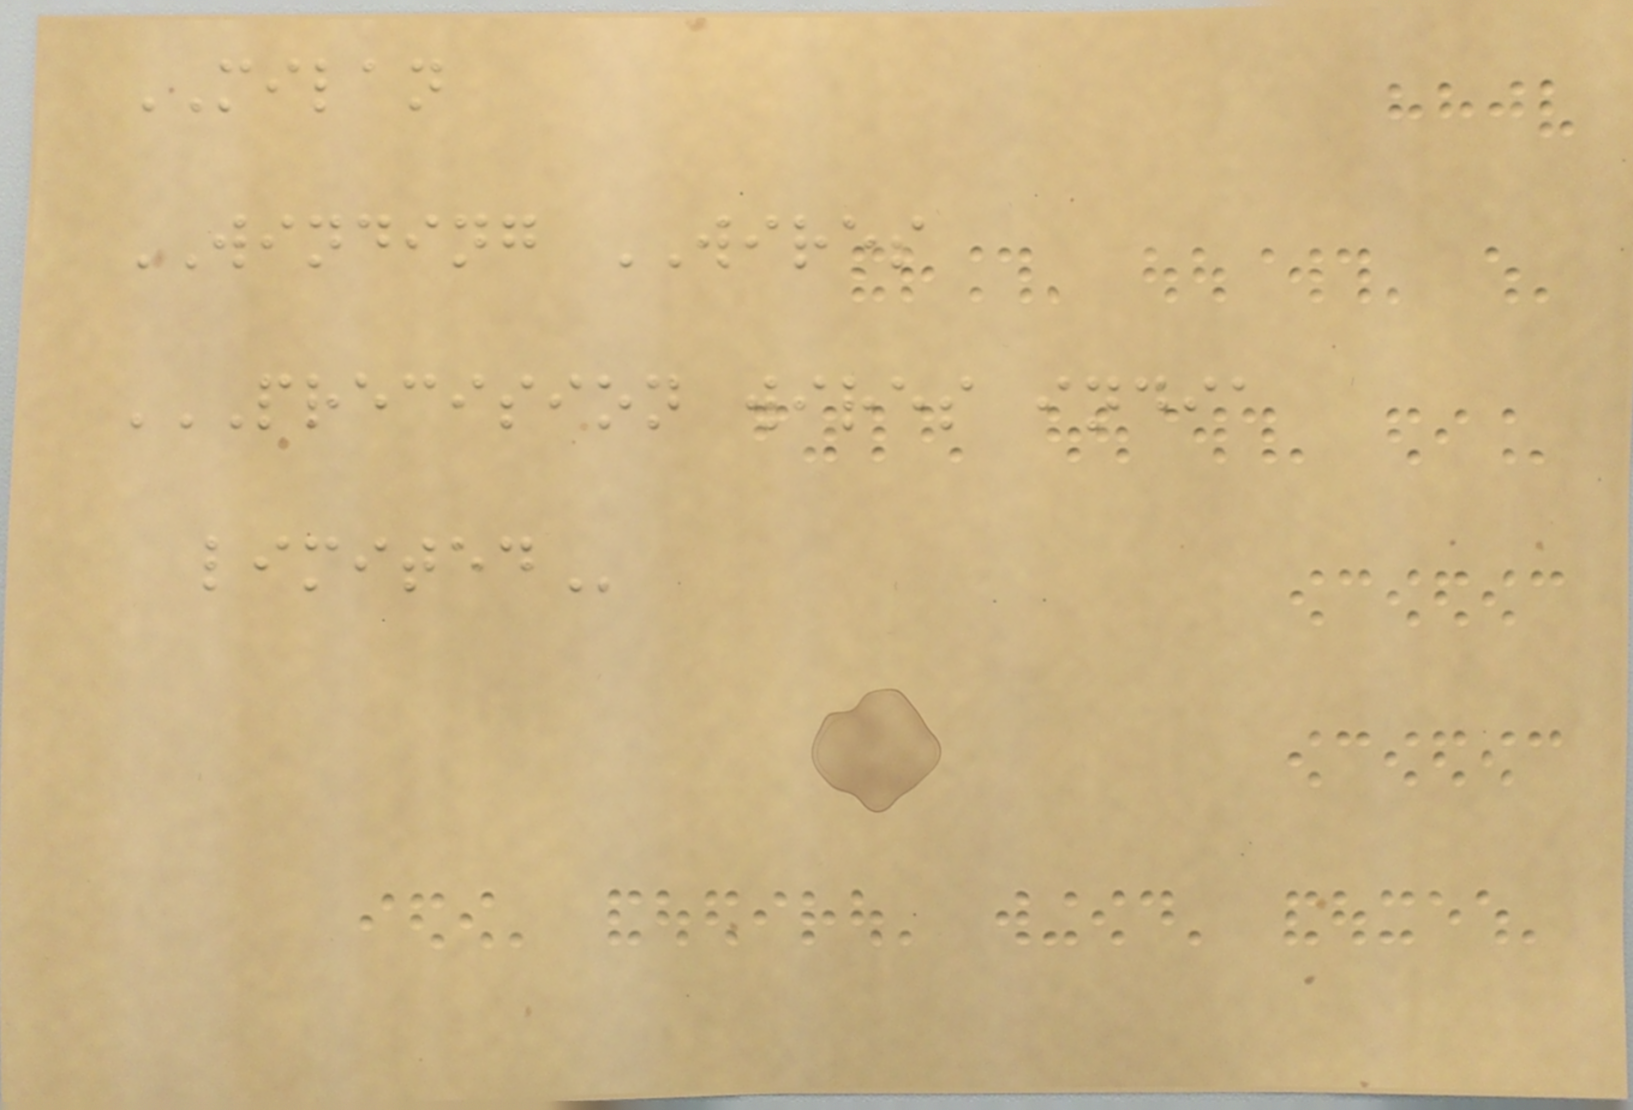MILAN
WINDING WIRES
PRECISION WIRES INDIA
LIMITED
